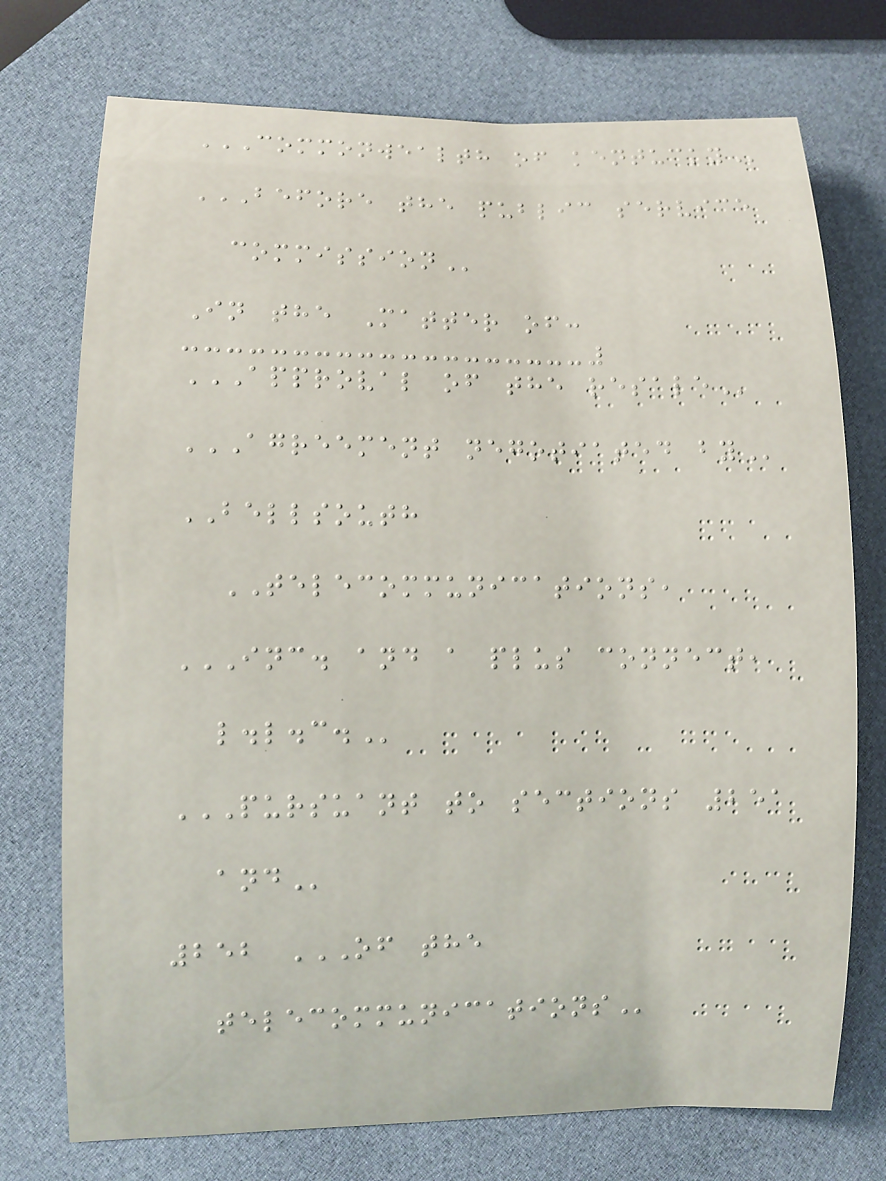COMMONWEALTH OF KENTUCKY
BEFORE THE PUBLIC SERVICE
COMMISSION
In the Matter of:
APPROVAL OF THE RESALE
AGREEMENT NEGOTIATED BY
BELLSOUTH
TELECOMMUNICATIONS,
INC. AND A PLUS CONNECT,
L.L.C.
PURSUANT TO SECTIONS 251
AND
252 OF THE
TELECOMMUNICATIONS
